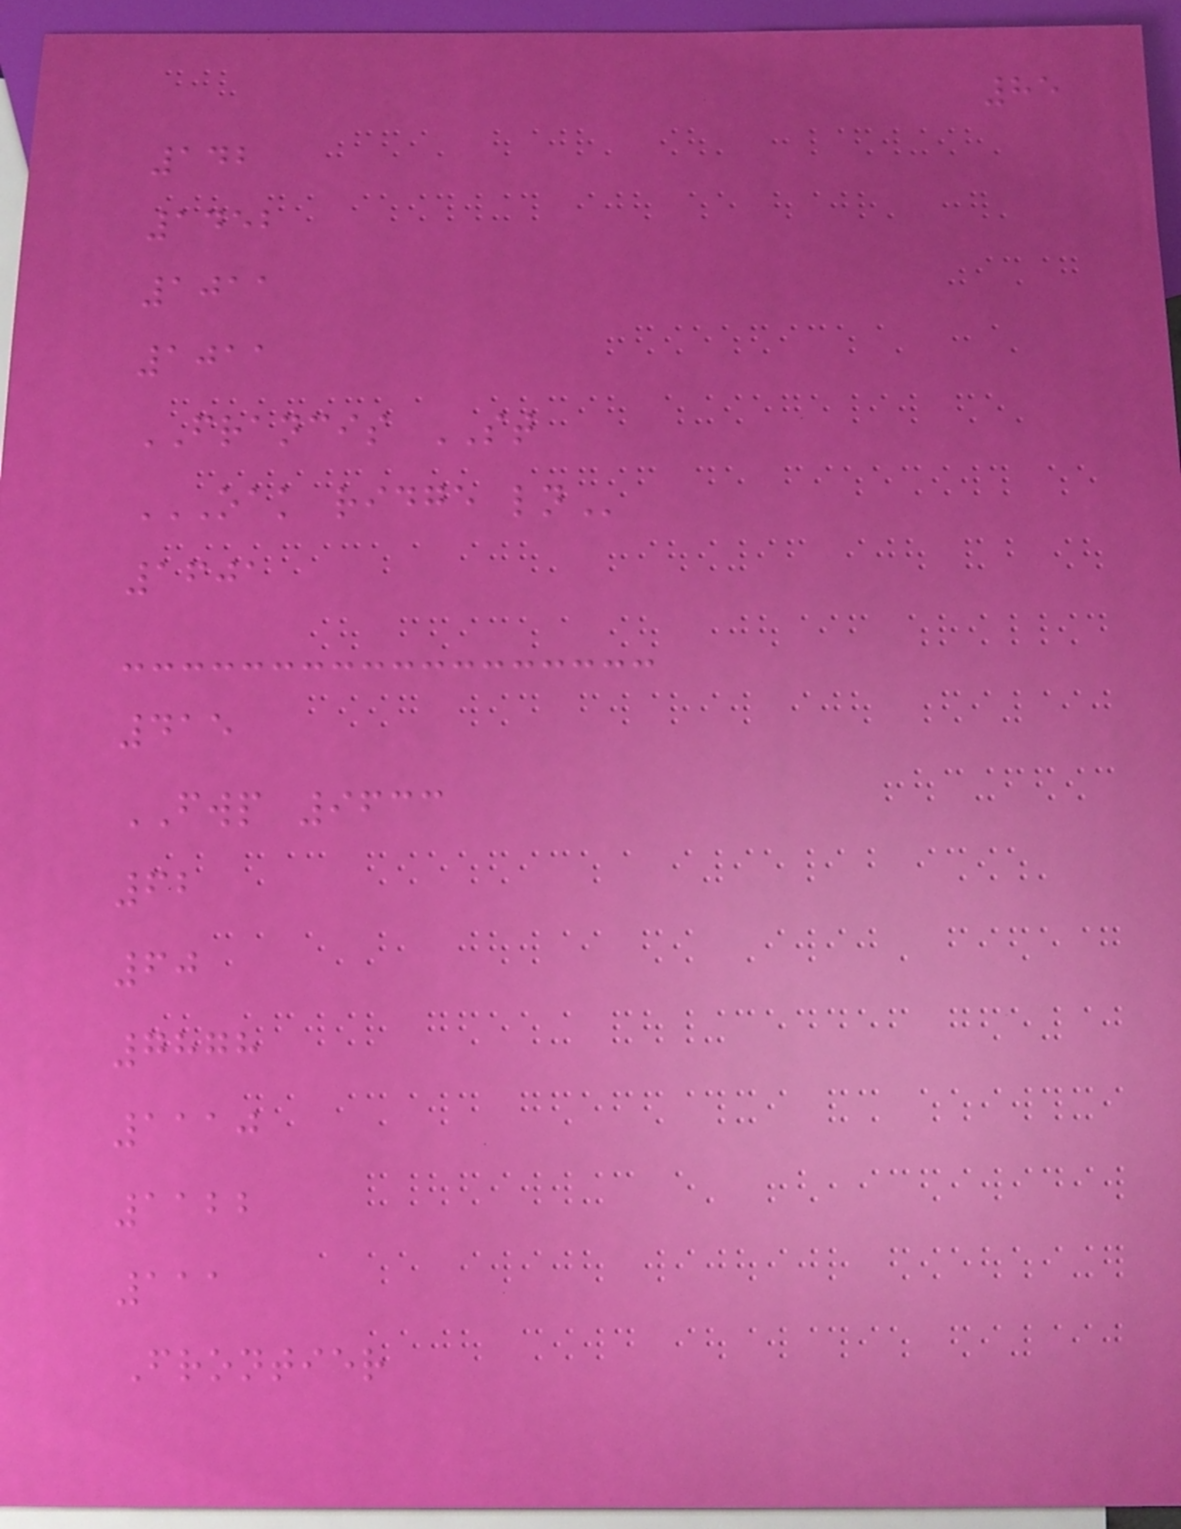85
142
1452
1011
1011
FRANCIS ST
OAK RIDGE LN
1601
415
FWP 9633
62
60
7878
1110
1122
111
Frontier
